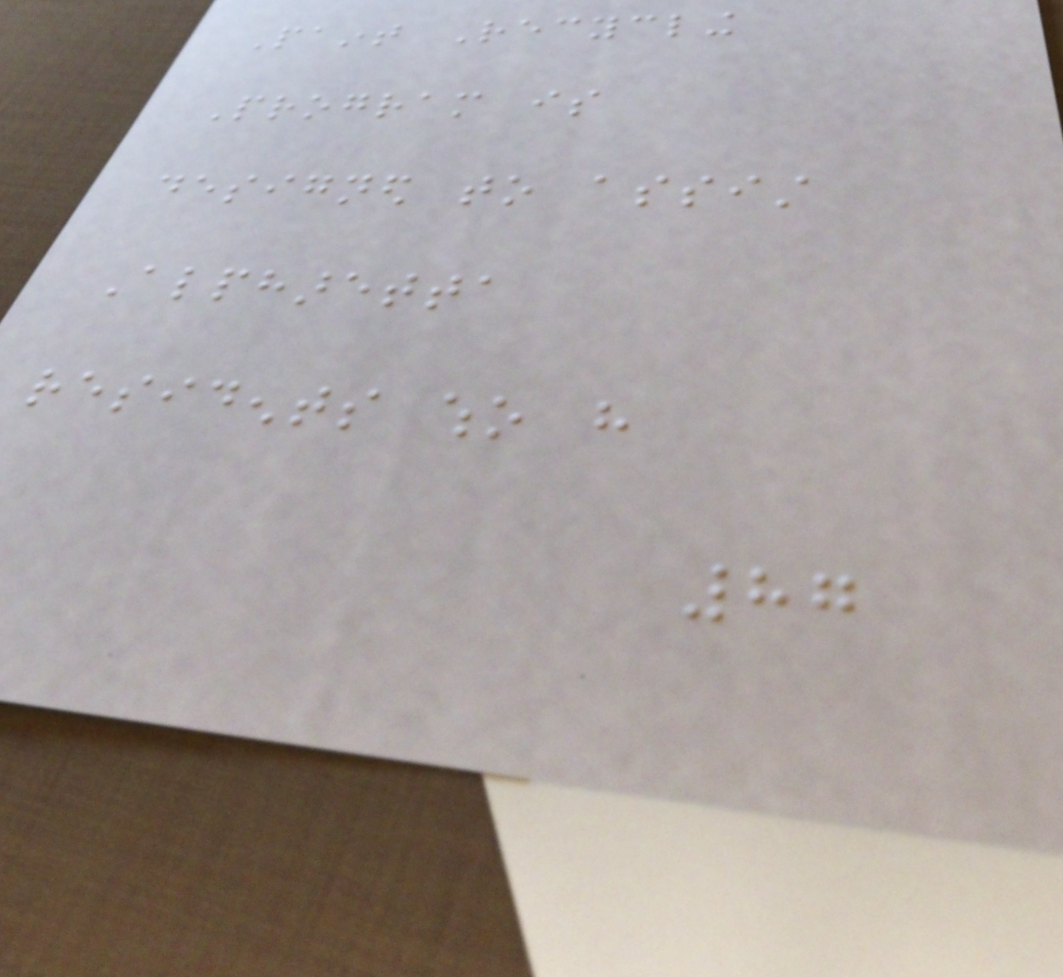Paint Recycling
Program is
designed to assist
Alpharetta
residents who have
87
